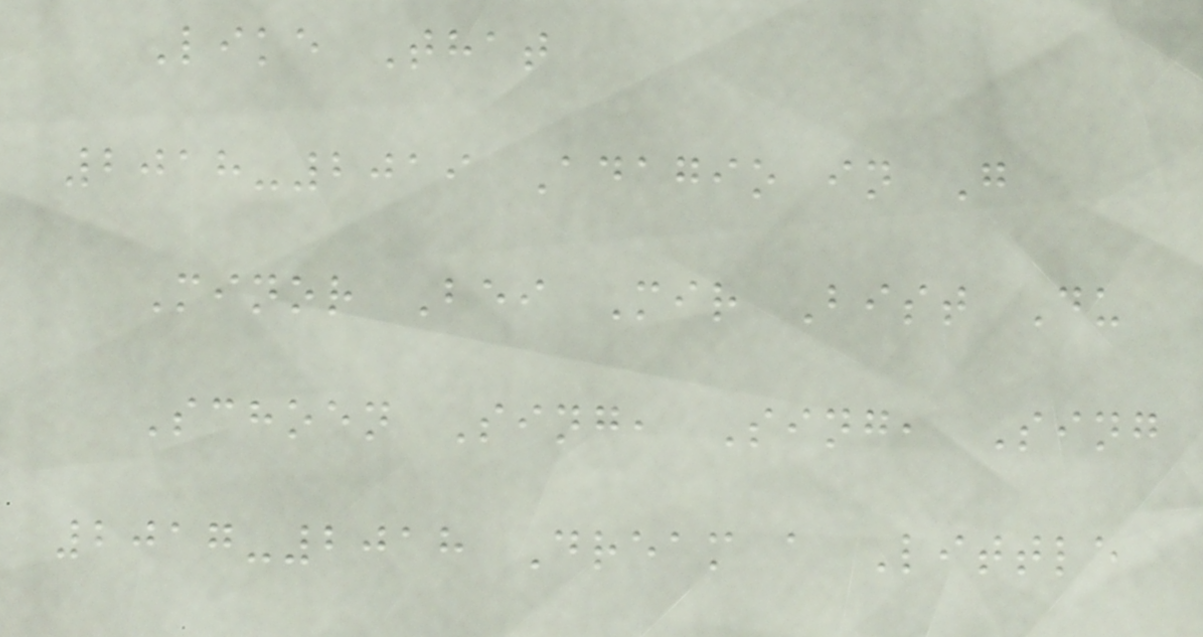Like That
2018-2019 Adagio in G
Minor Bei Mir Bist Du
Schoen Sing, Sing, Sing
2017-2018 Dream a Little
